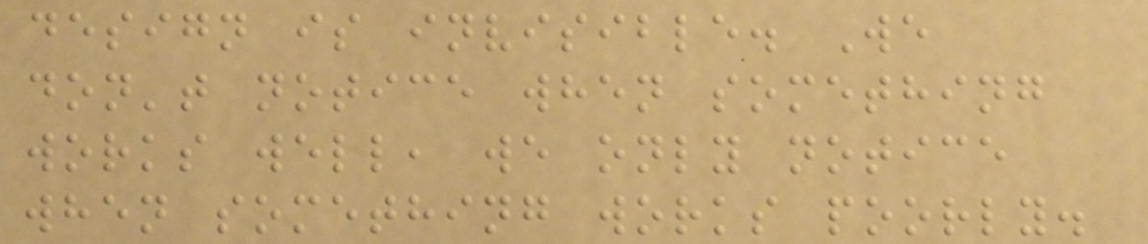design is invisible. We
don't notice when something
works well, we only notice
when something works poorly.
